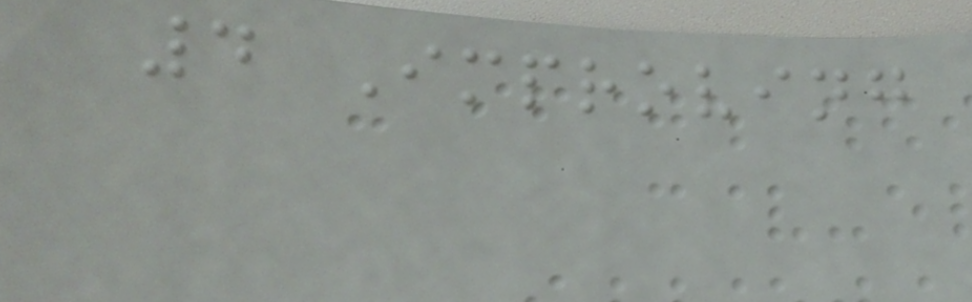4 Improving
